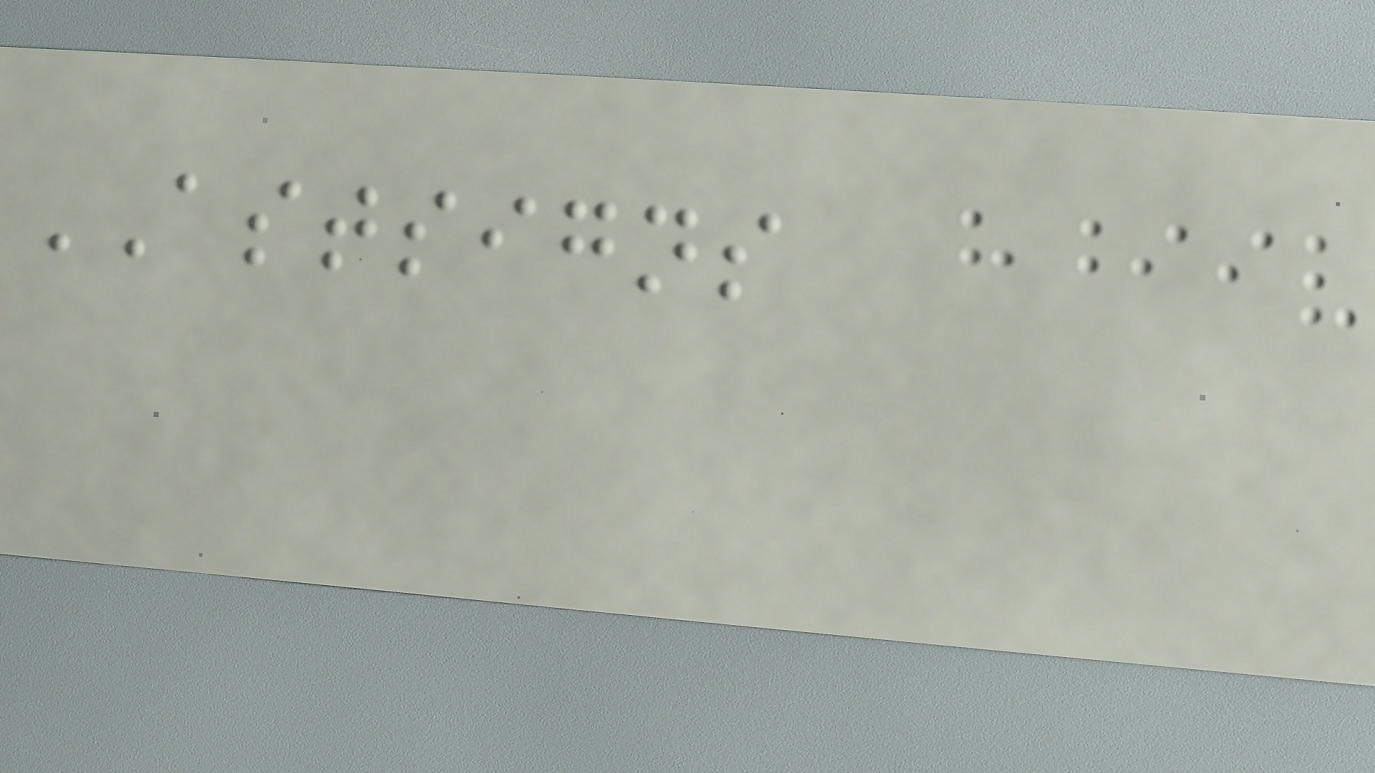ASTSIGNS
